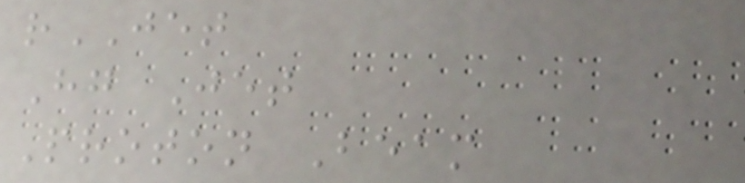rJET
Hg Jet
Proton Beam
